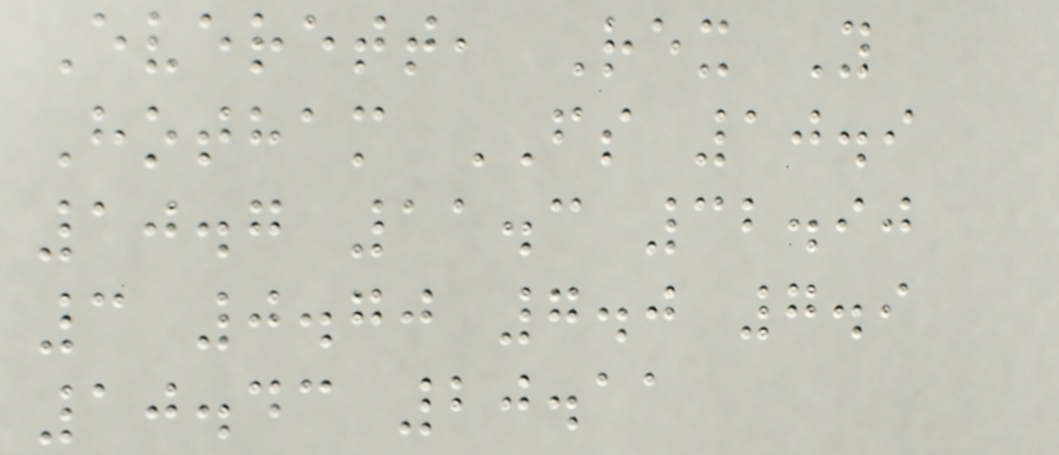Everett, Rex Y
Hotham FS 10.9
10.7 11.3 32.90
3 0.70 7.0 7.9
10.43 20.11
